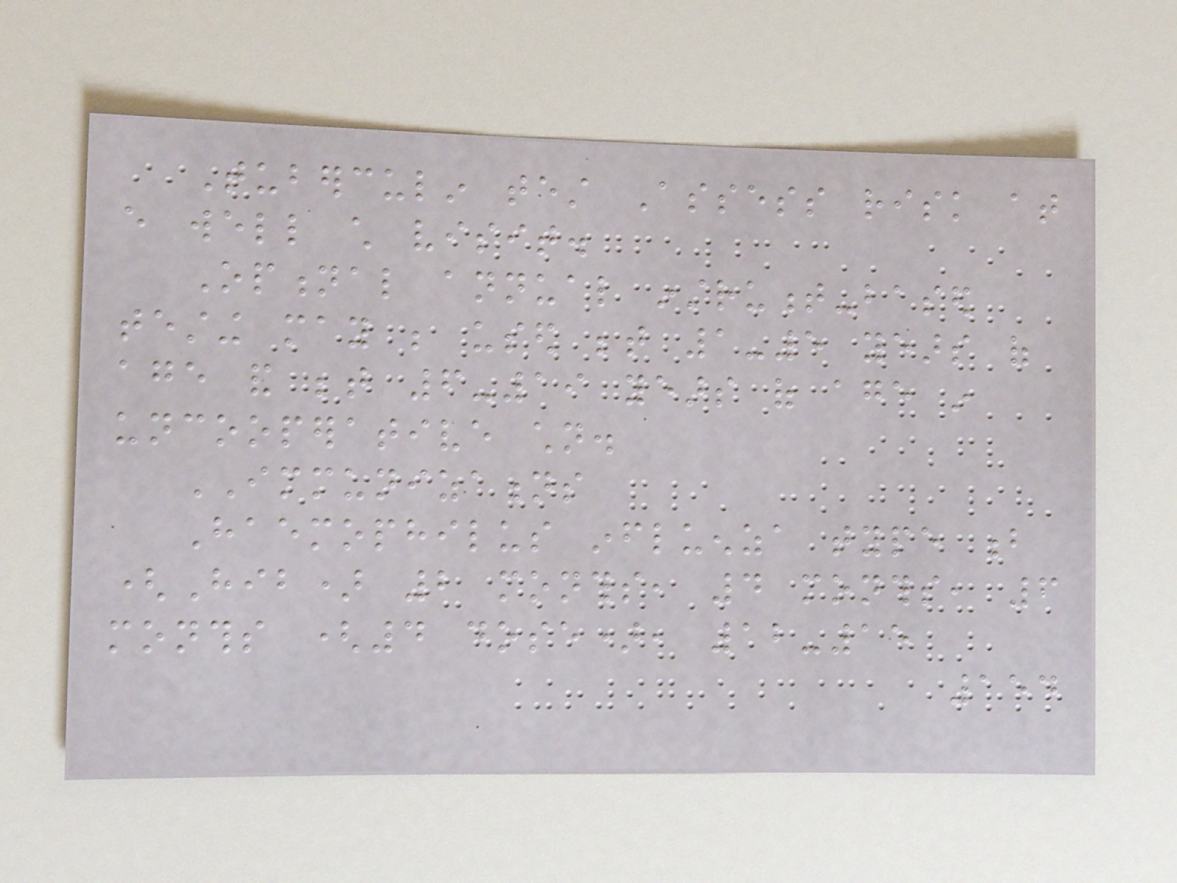Tuberculin test Assess risk at
every well child visit.
Optional annual instrument-based
testing may be used between 1-5 years of
age and between 6-19 years of age in
uncooperative children.
IMMUNIZATIONS
Haemophilus influenza type b
(Hib) 2 months, 4 months, 6
months (4 dose), 12-15
154
